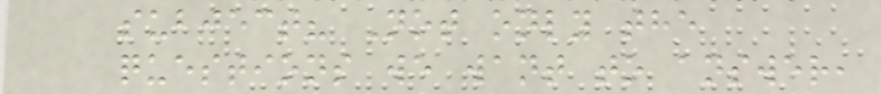subject? Not only the
questions we want to answer,
